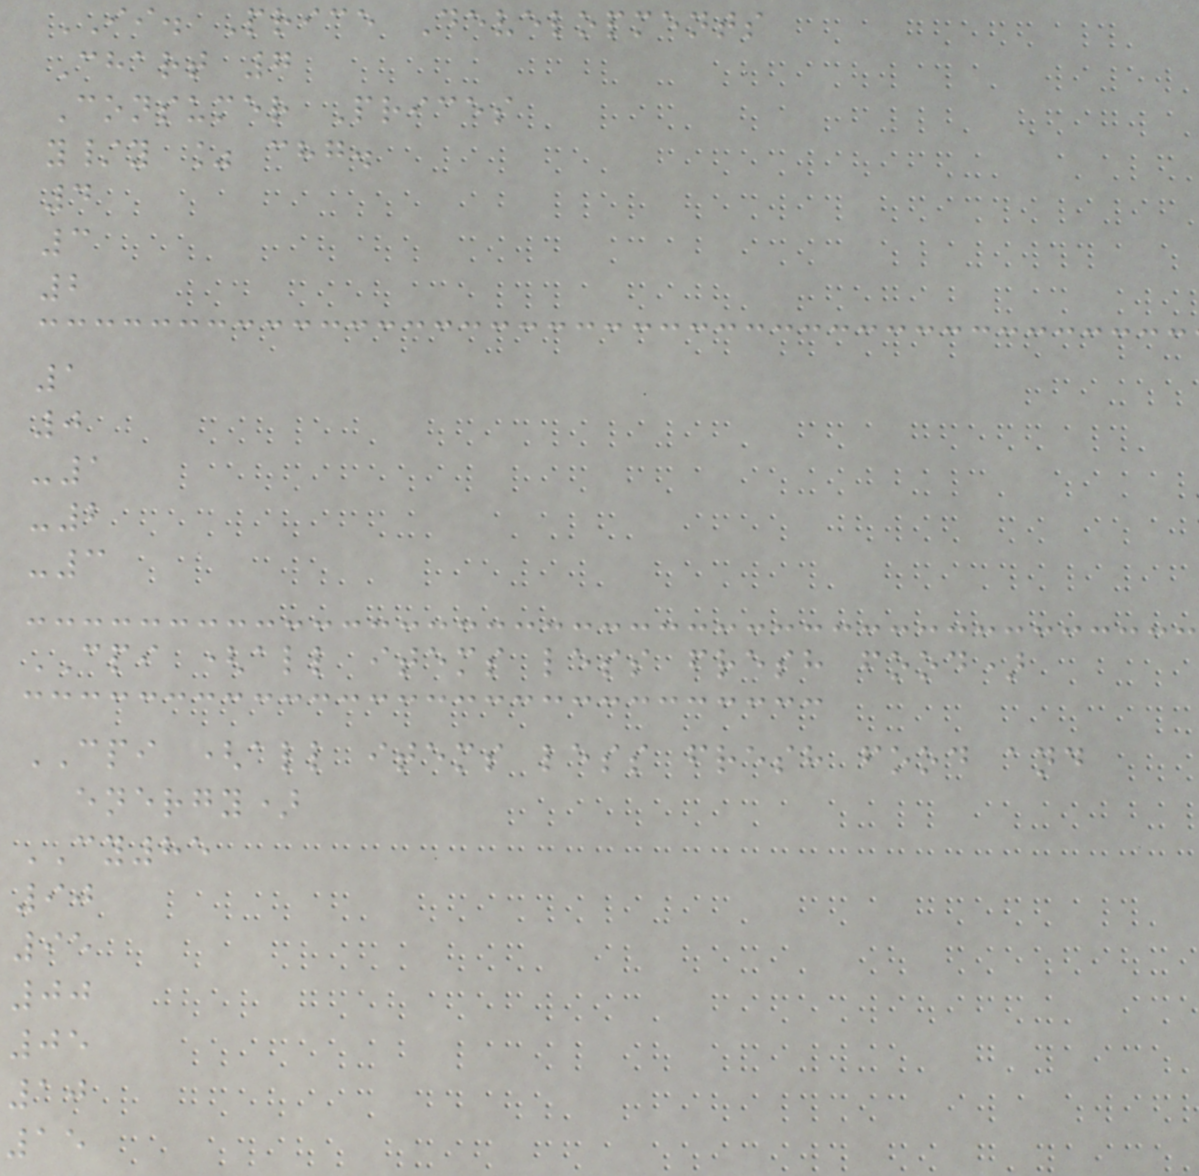II. Price Developments
Chart 7
Consumer Prices
y/y % chg.
4
3
2
1
0
-1
-2
-3
CPI (all items less fresh food)
CPI (all items less fresh food and
energy)
CY85
90
95
00
05
10
15
